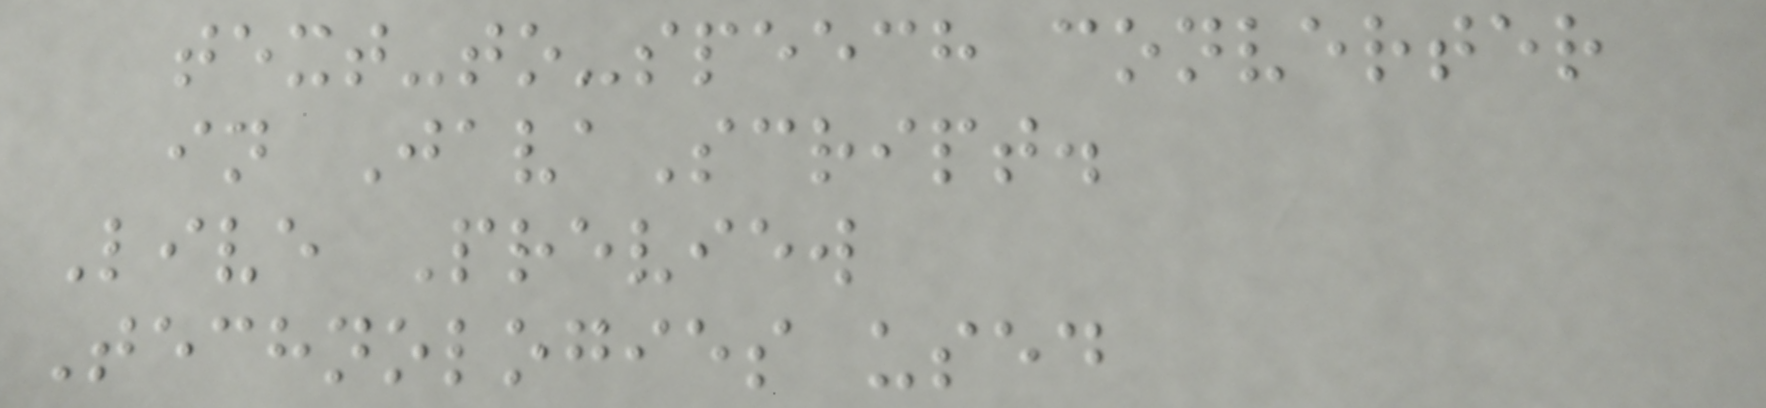text-to-speech converter
in JavaScript.
Live Preview
Technologies used
